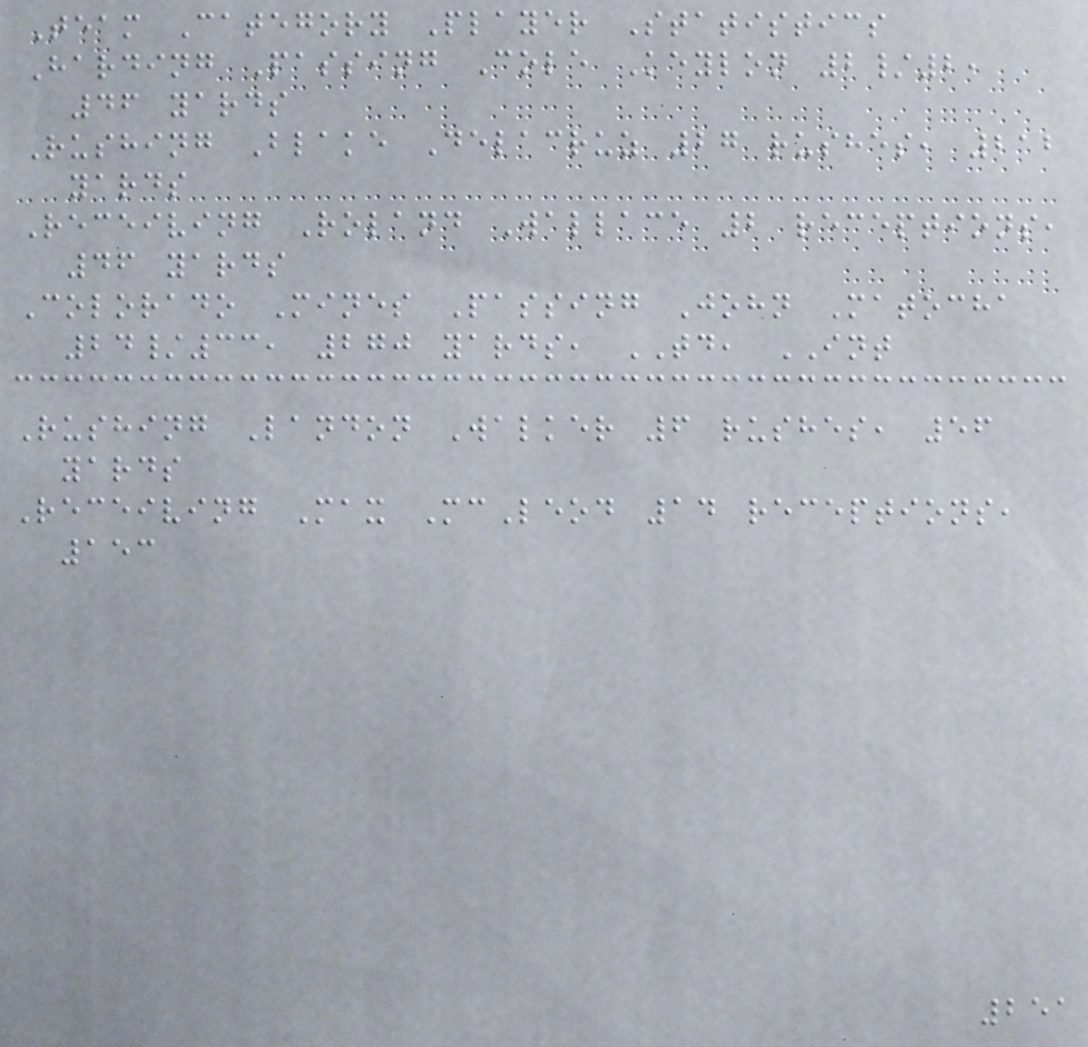Team Category Player Statistics
Harding Passing Cole Keylon 2/2,
46 yards
Rushing Blake Delacruz 27 rushes, 212
yards
Receiving Roland Wallace 2 receptions,
46 yards
Colorado Mines Passing John Matocha
24/33, 270 yards, TD, INT
Rushing Landon Walker 6 rushes, 56
yards
Receiving Max McLeod 14 receptions,
153
251
